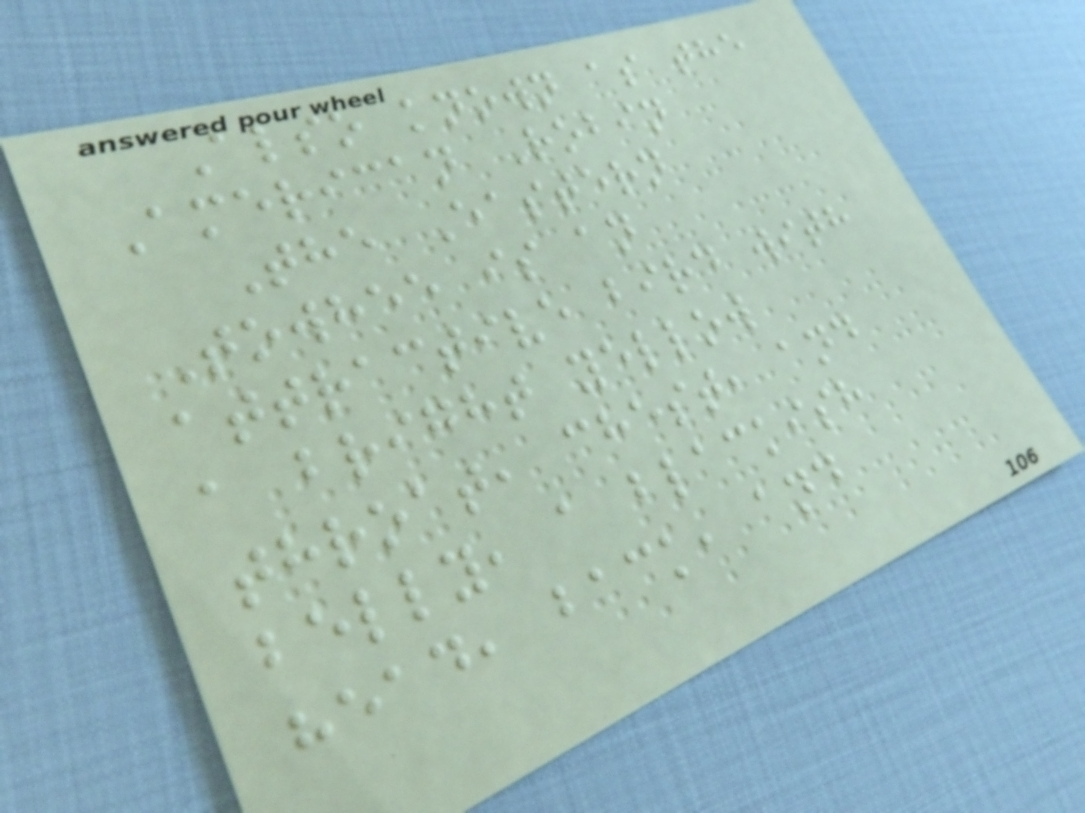Also known as the
American Robin
The Eastern
Towhee is an
attractive bird with
a bright yellow
throat, chest, and
belly, a blackish
head, back, and
